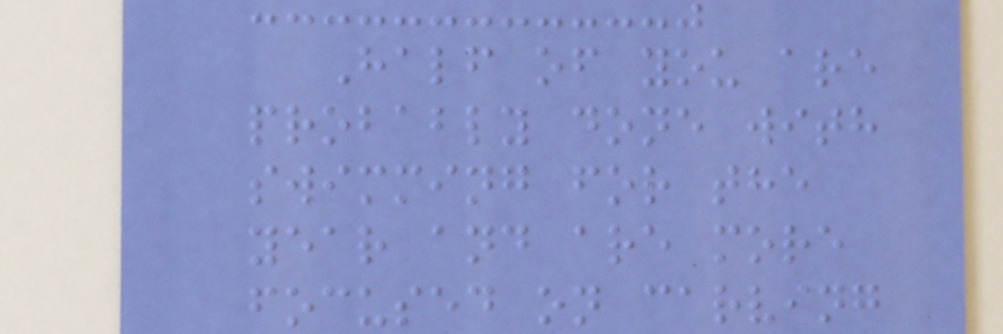Half of you are
probably done with
swimming for the
year and are more
focused on carving
